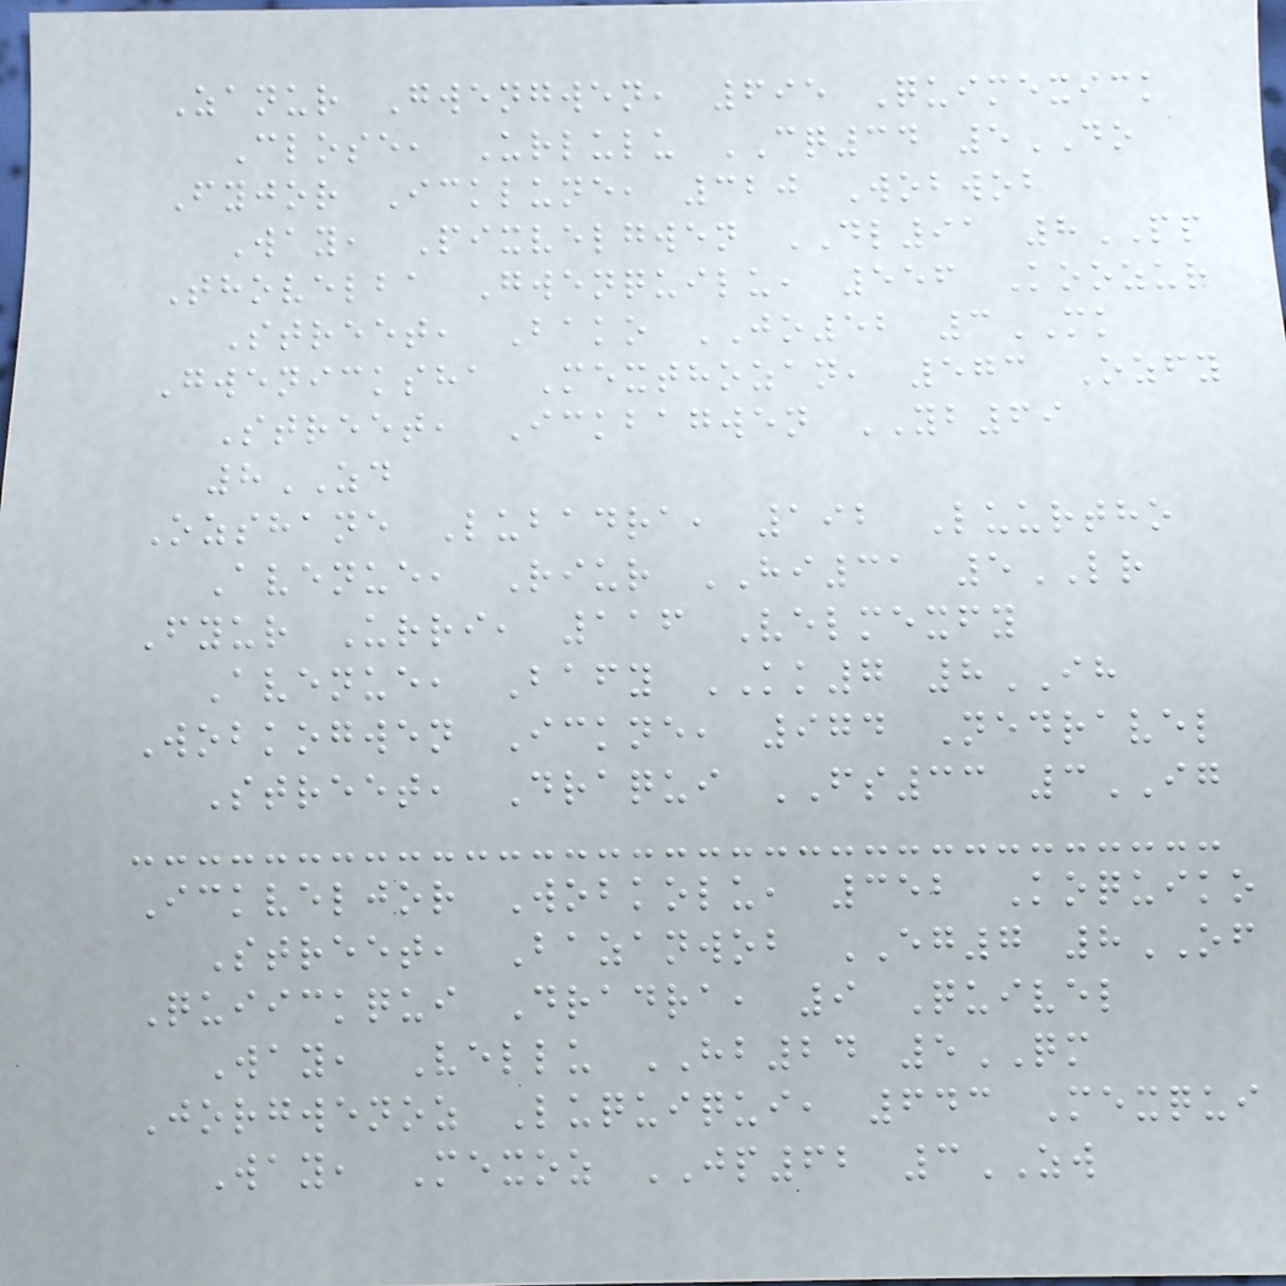Zanur Gwengwen, 695 Quimexick
Close, Urlulu CQ34 5DO
Fyjor Icklune, 320 Wobwob
Way, Pixvelgwen DL91 8PP
Thovelba Gwenquilu, 556 Koozur
Street, Bako JO52 3MK
Gwenicksha Mexthozan, 573 Ozfy
Street, Ickbagwen YB69
8ZD
Ozshane Lubadra, 192 Luurtho
Avenue, Riur HI31 5LR
Fyur Urri, 116 Velmexfy
Avenue, Bafy KK7 8IH
Wobkogwen Ickne, 974 Nedravel
Street, Draqui FS33 3IG
Ickveljor Wobkolu, 352 Koquiko
Street, Bazanwob EG7 8OF
Quiickqui Dradra, 9 Quivel
Way, Vellu HB24 5QM
Jorgwenoz Luquiqui, 643 Mexqui
Way, Mexoz JP62 3ZW
